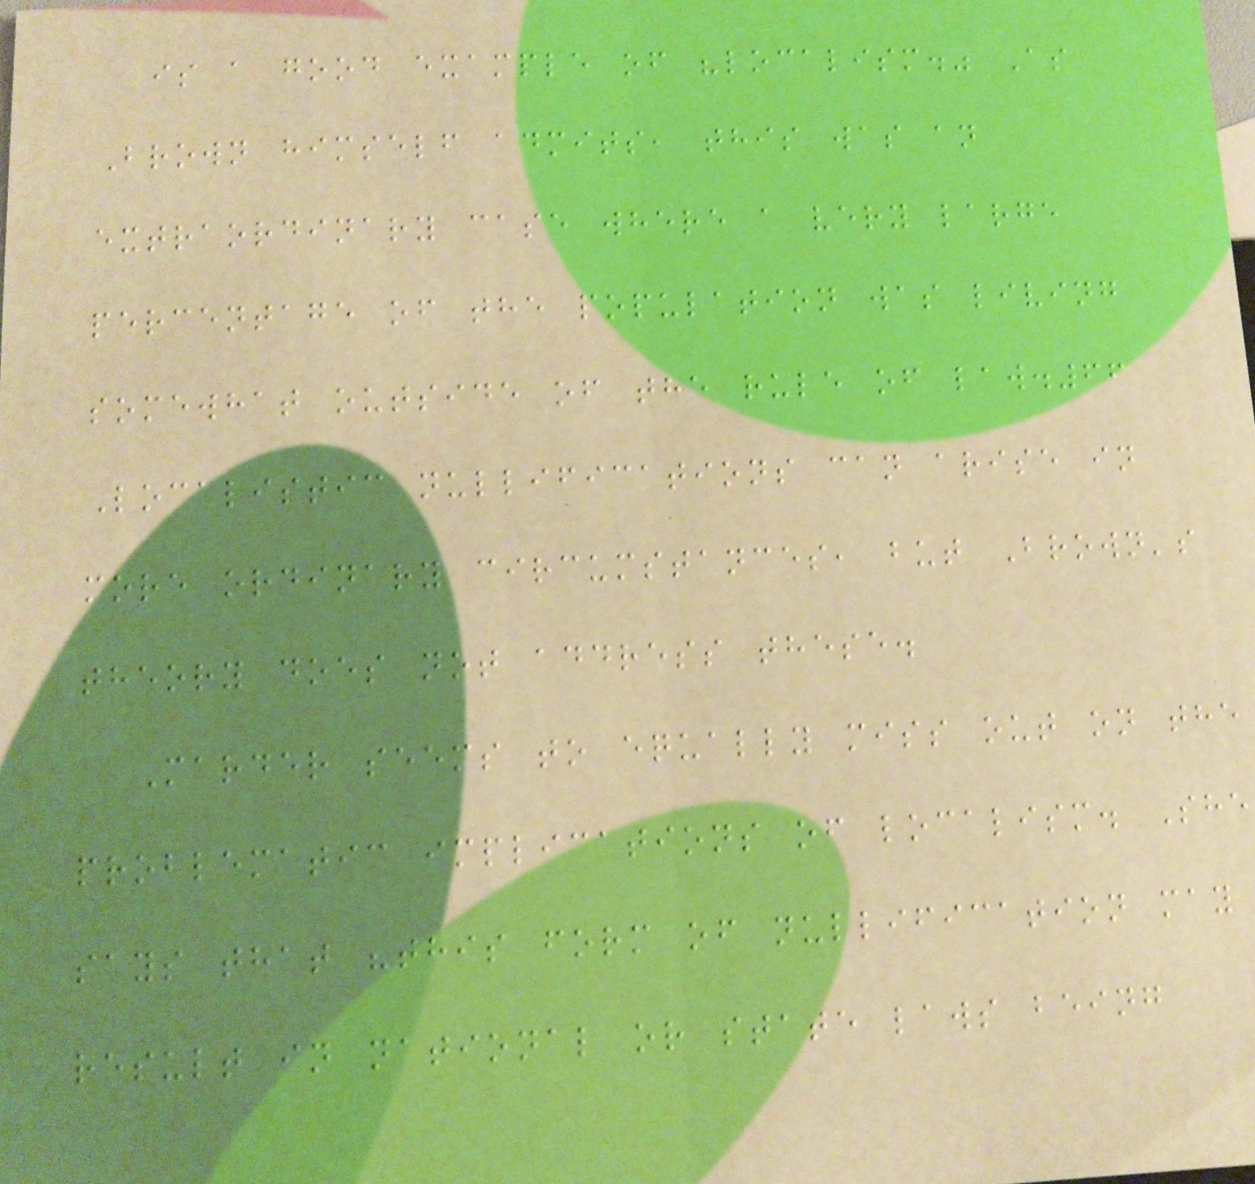is a good example of "localism." As
Brown himself admits, this was an
extraordinary case where a very large
percentage of the population was living
somewhat outside of the rule of law.66
Localistic nullifications can arise in
more ordinary circumstances, but Brown's
theory does not address these.
Marder seems to equally miss out on the
problematic implications of localism. She
says that "this form of nullification may
result in national or state laws being
